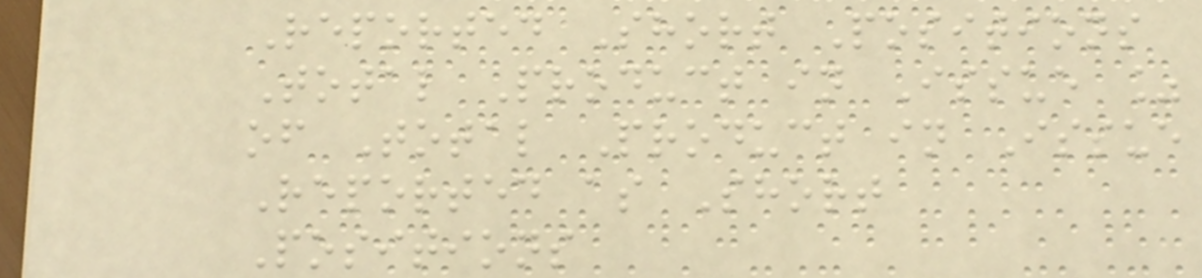Reported Short Positions
Total Product in Issue %
of Total Product in Issue
Reported as Short
Positions
